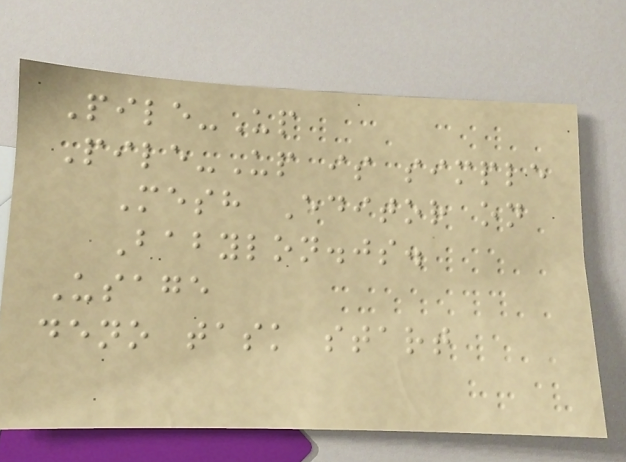Pile-Up
Pile-Up is simple
Mesh Editor on
Babylon.js.
Usage
deno task start
